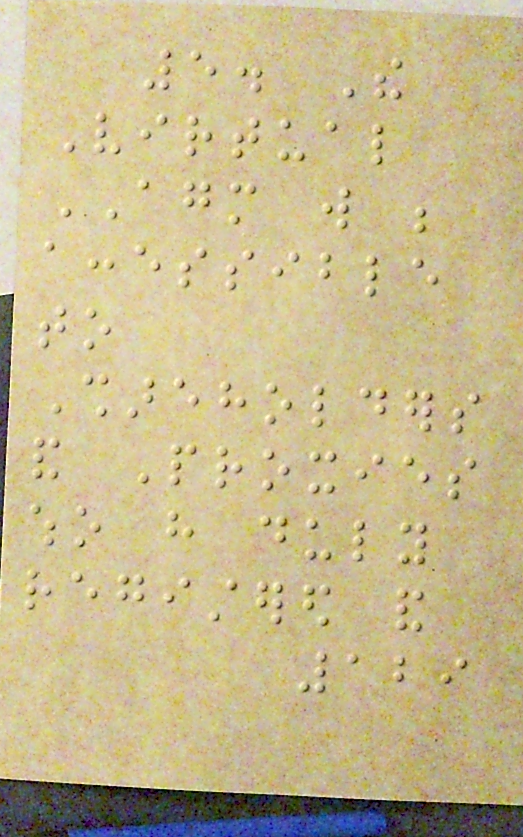5. The
Virtual
AGM will be
accessible
to
Shareholders
and Proxies
who have duly
registered and
129
